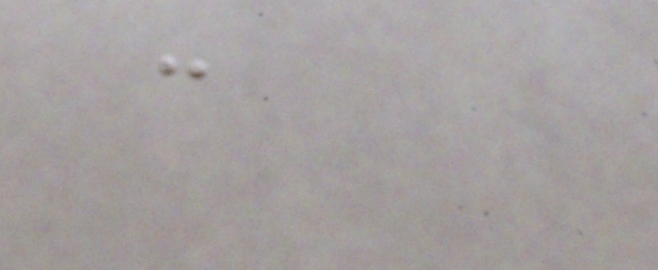-
